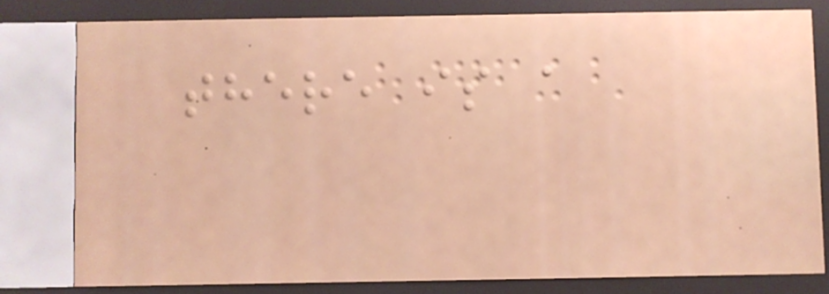there is a
